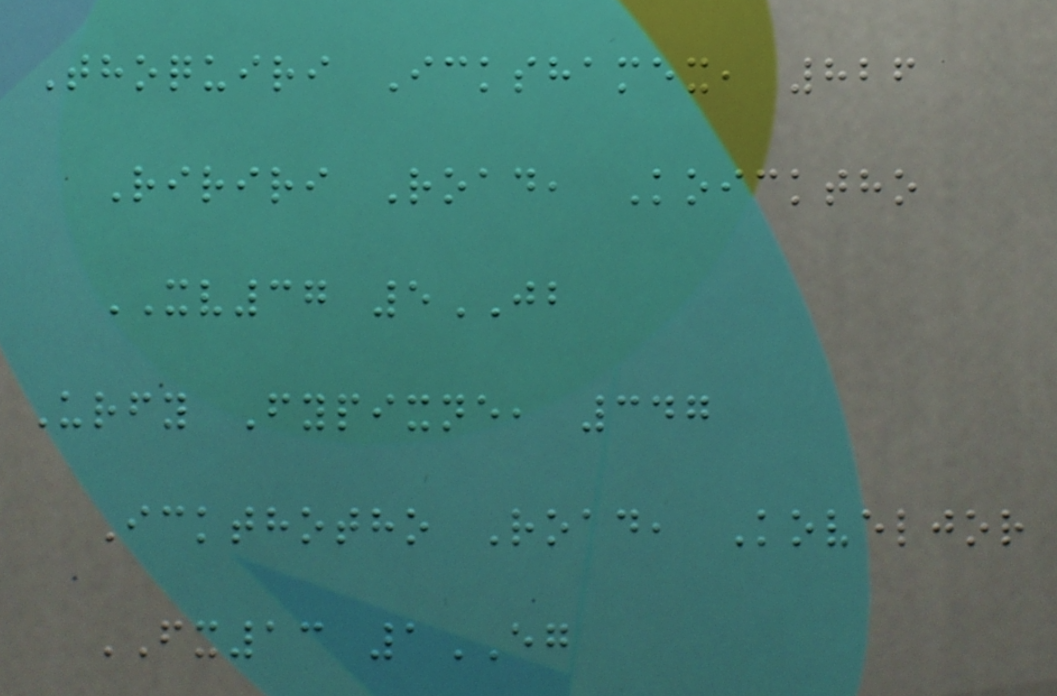Thoquiri Ickshamex, 826
Ririri Road, Koicktho
XV37 5JB
Urfy Fypixne, 347
Ickthotho Road, Koveljor
FX13 1EG
